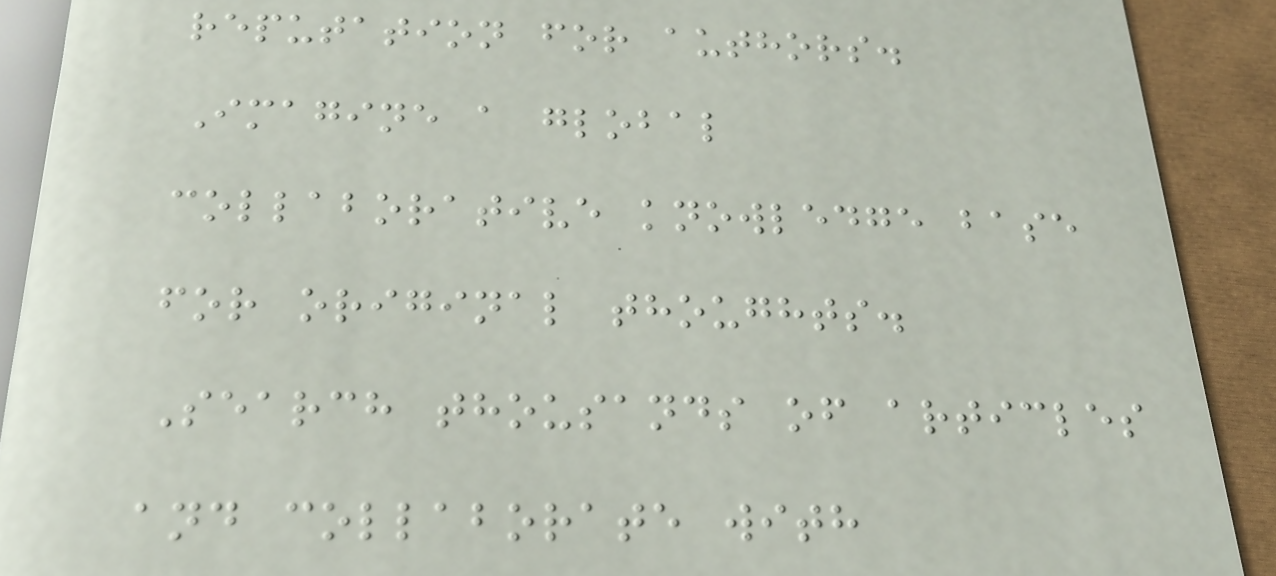reputation for authors.
Imagine a global
collaborative knowledge base
for original thoughts.
Search thousands of articles
and collaborate with
